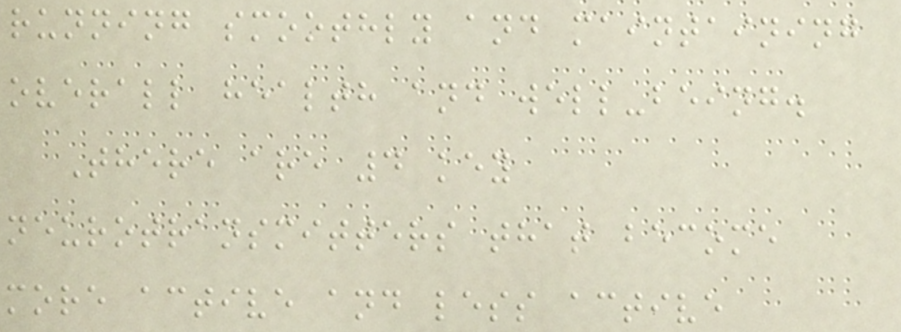running smoothly and maintaining
overall health and well-being.
There are 4 key
neurotransmitters that become
more active and less active
